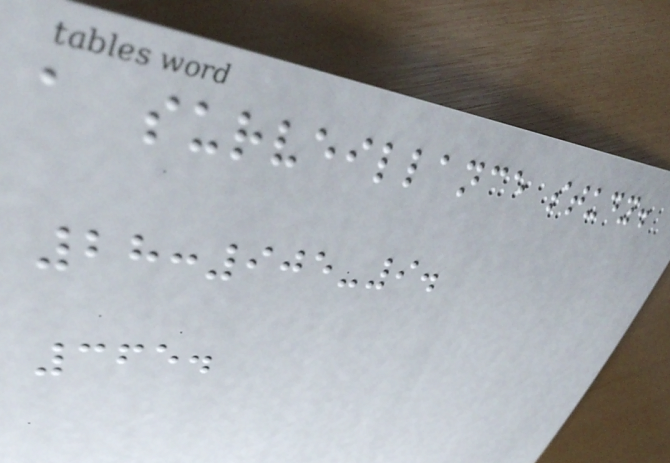a surveillance study.
28:905-9.
365.
